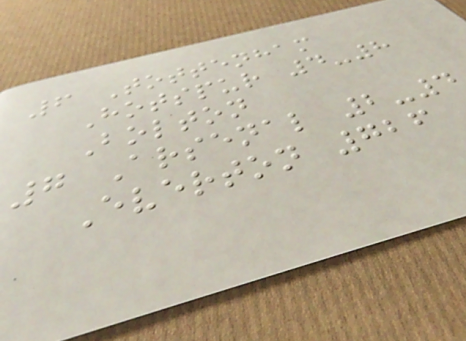6 Tottenham
Hotspur 4-8
Bolton
7 Arsenal 2-4
Everton 726
